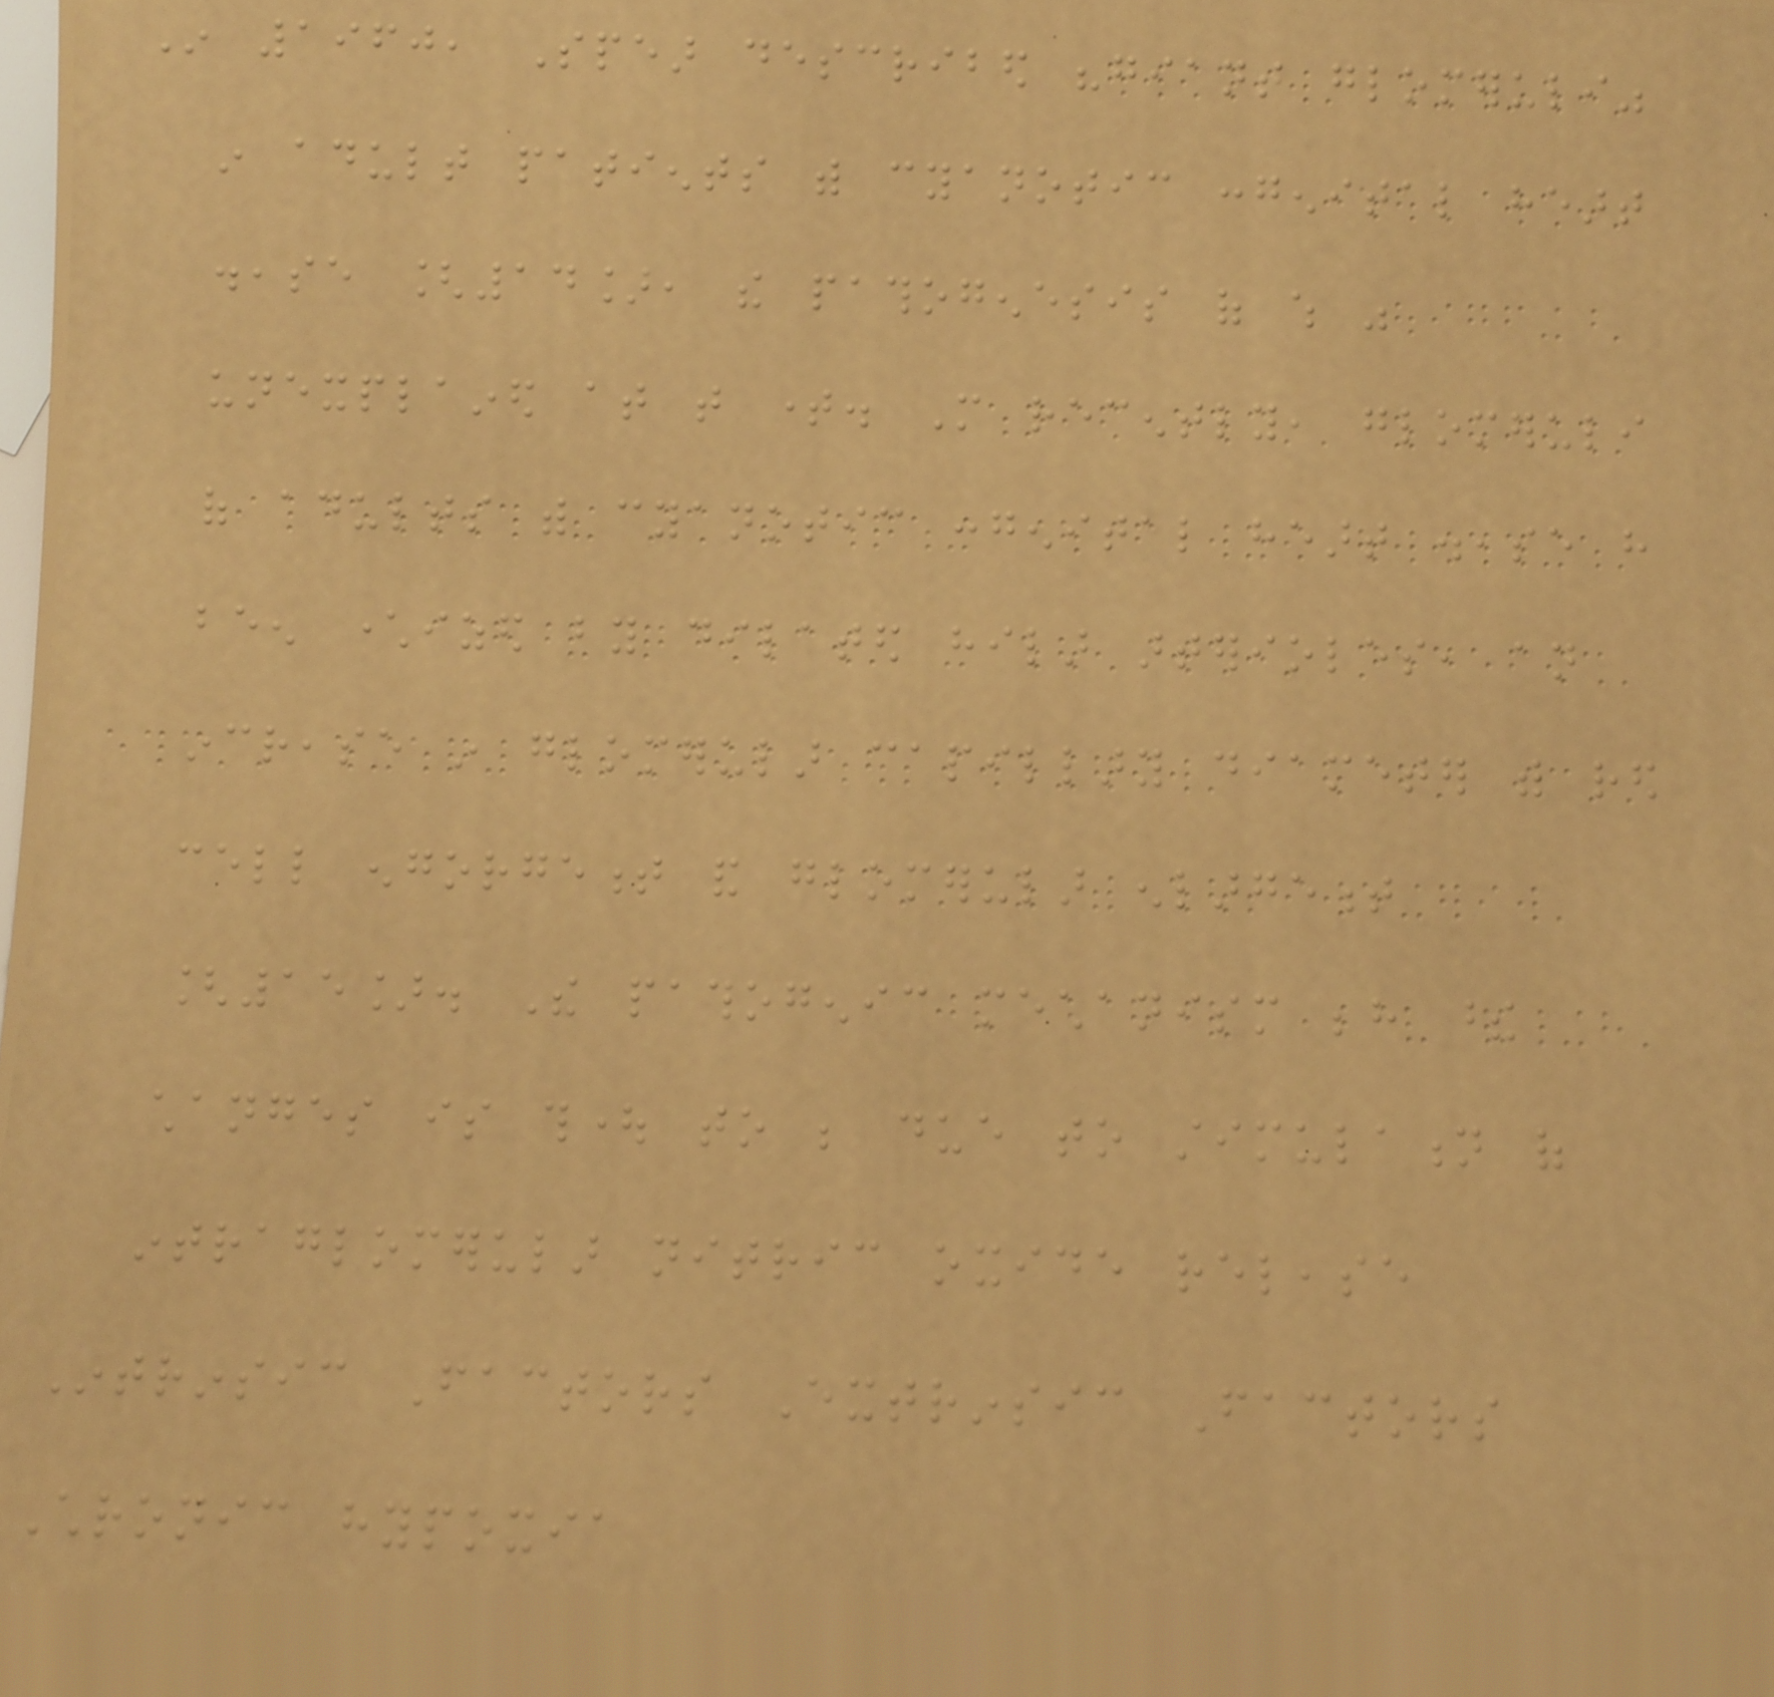In 1960, Spear described "giant glomeruli"
in adult patients with cyanotic congenital heart
disease [14], the pathogenesis of which was
unexplained at that time. More recently, glomeruli
of adults with cyanotic congenital heart disease have
been characterized by dilated hilar arterioles, an
increase in glomerular capillary diameter with red
cell engorgement and glomerular enlargement
[15]. The pathogenic mechanism behind these
changes is thought to be due to stimulation of
intraglomerular nitric oxide release
Intrinsic Factors Extrinsic Factors
Chronic hypoxia
